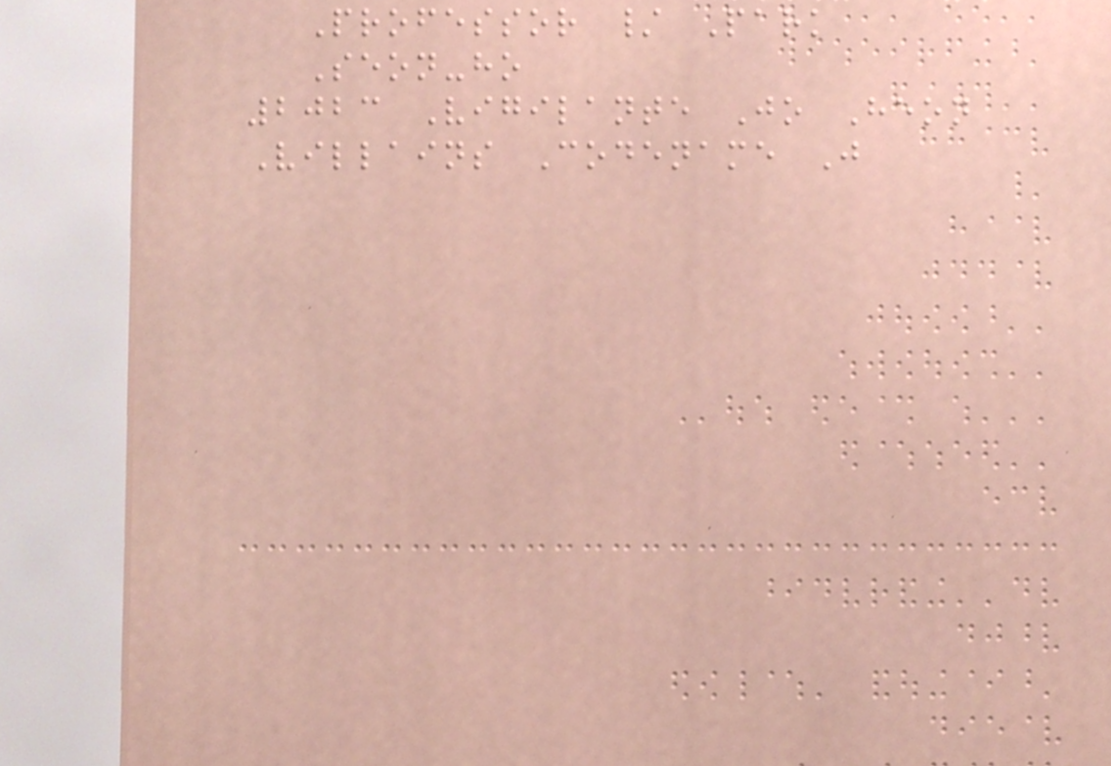Professor / Park
Seon-ho
2023 Vigilante Jo Heon
Villains Codename J
